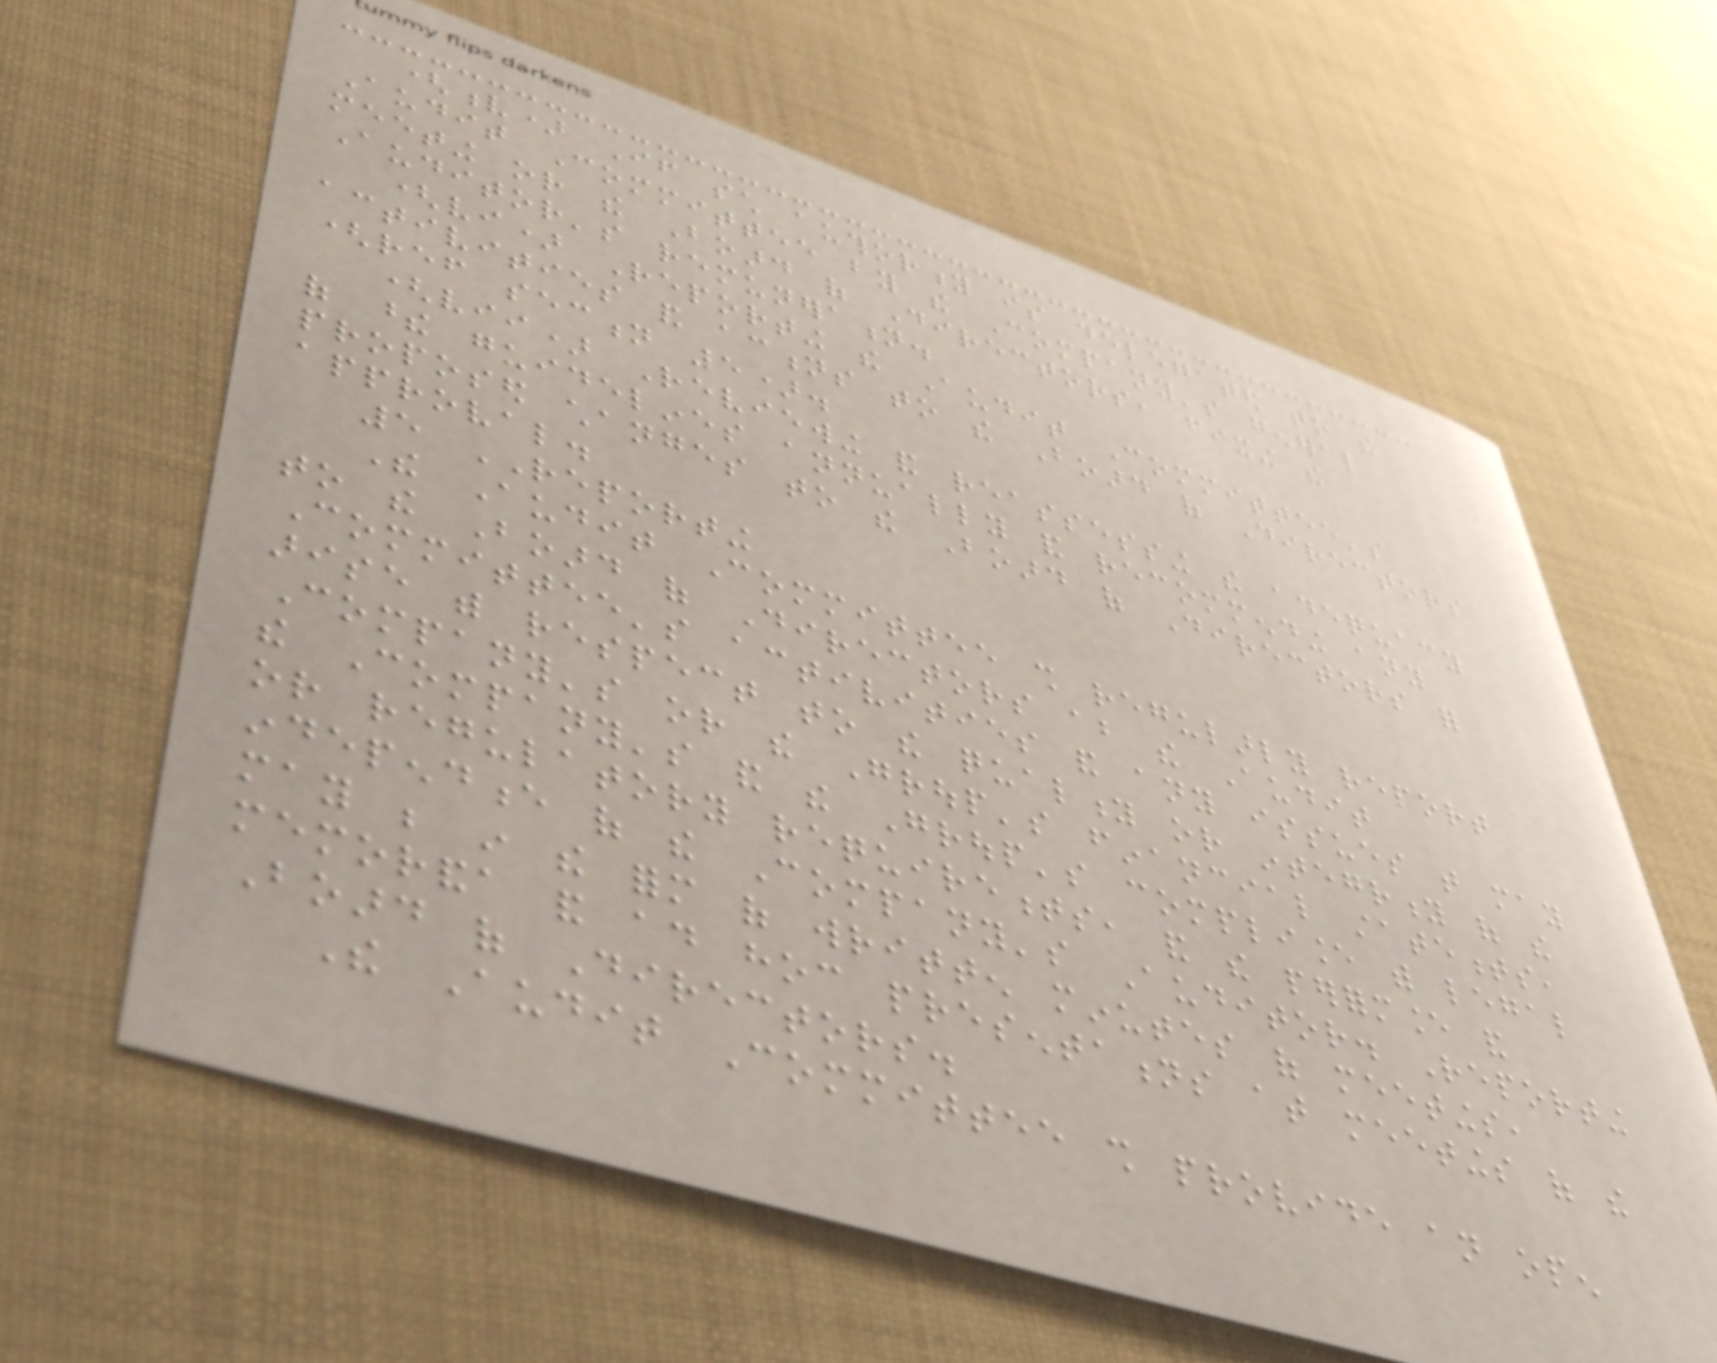(v) If such authority is delegated to the
Audit Committee by the Company's general
meeting or the Board of Directors, fixing the
Auditor's remuneration.
(vi) Reporting the Audit Committee's
activities and actions to the Board of Directors
(ref section 5).
(vii) Reviewing and reassessing the adequacy
of these guidelines annually and recommending any
proposed changes to the Board of Directors for
approval.
5 REPORTING
The Audit Committee shall regularly report
to the Board of Directors about the Audit
Committee's activities and any issues that may
arise with respect to the quality or integrity of the
Company's or the Group's financial statements,
the Company's and the Group's compliance with legal
or regulatory requirements, and the performance and
independence of the Company's Auditor. Reporting
may be in the form of written minutes of meetings,
memoranda and ad hoc presentations at meetings of the
Board of Directors.
The Audit Committee shall provide an open
